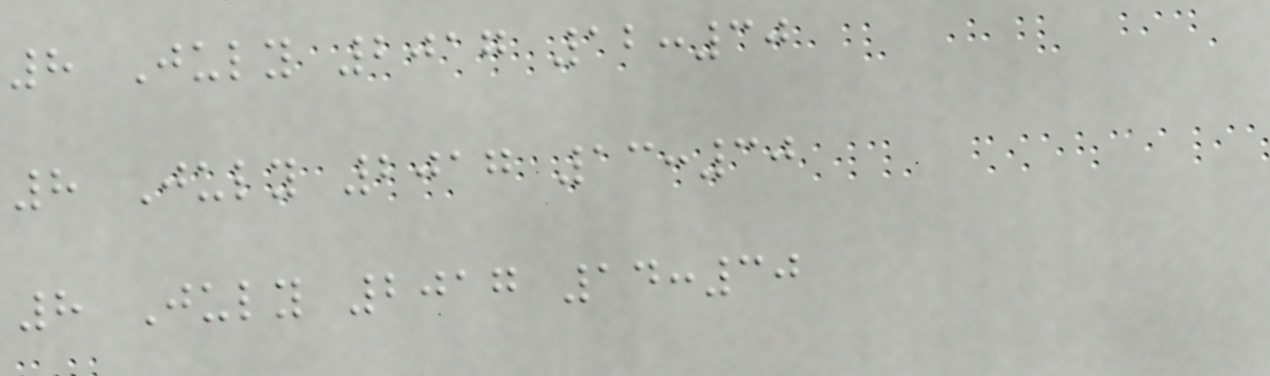8 July 2017 12:30
8 July 2017 13:30
8 July 2017 14:30
